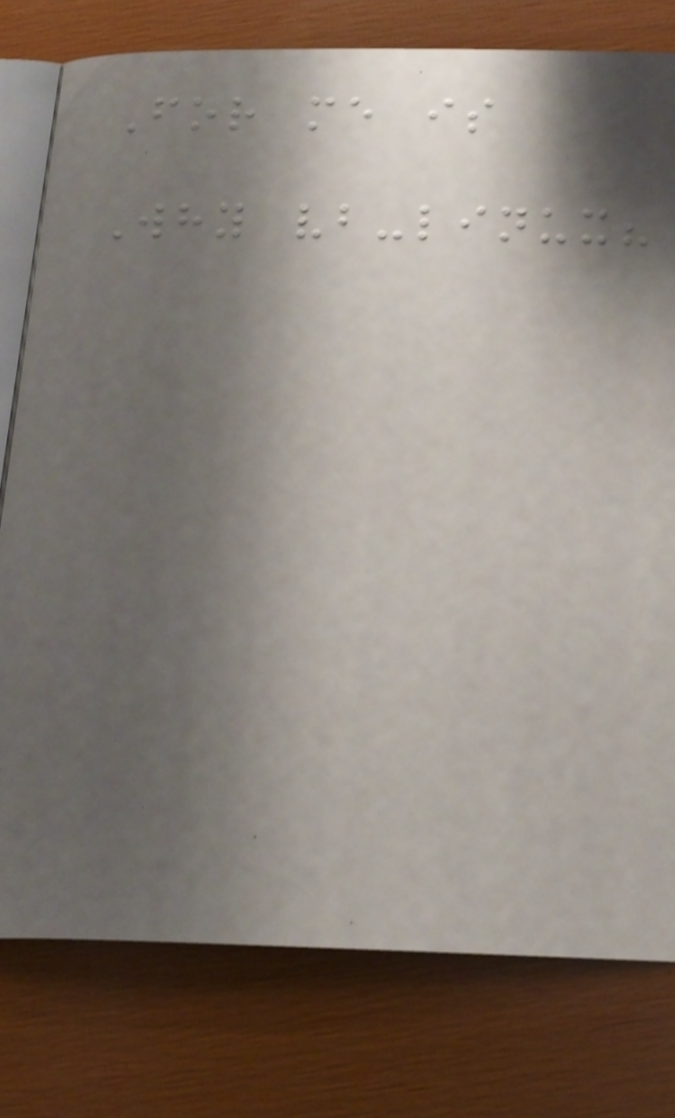For me is
Why vb-linux?
